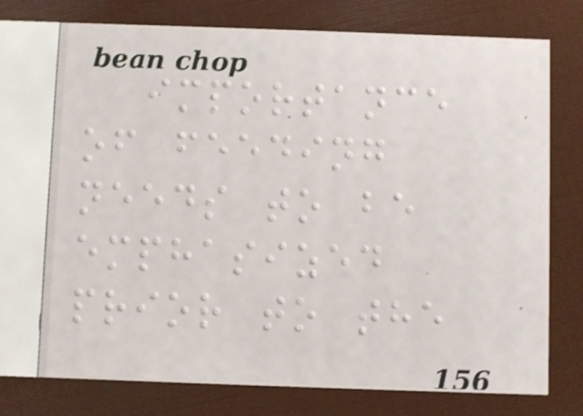importance
of feeding
needs to be
emphasized
prior to the
